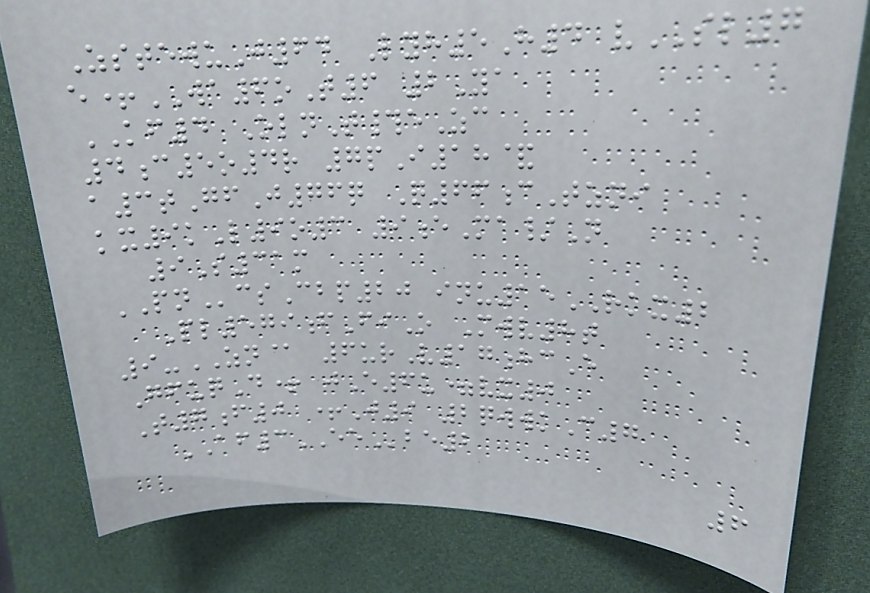ZstewuJ64 Lyh5H4 vSL7
e+WA6oT6 2Ya
KF4 OlnT#eZc
4c5o4r 7pI18&
a3tGfJ76q Q66cTzni
kx9kL9o3 9eMa/N
9S31m
PNcsCbp20 inu15RKX2
Pl579fFiO Mwv8t
9-ZN@ 6urV17hcE
GfuqD+ jE6u=vx0
T7f0 +J9 2qwwkC7
AF3EEbe2
6
